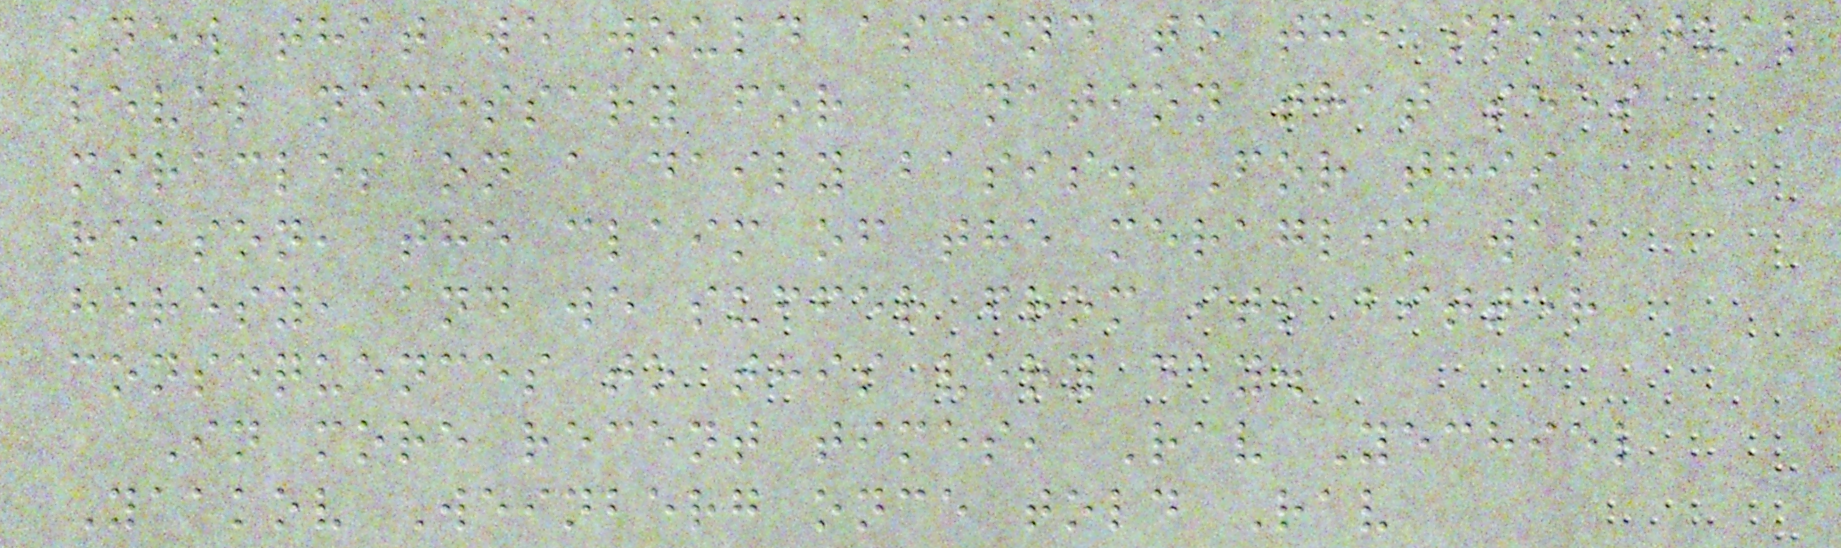knew that we would ascend to the spiritual
level necessary for a nation that sees
miracles on a daily basis. For this
reason, the claim of the meraglim was
heresy, and we suffer from its bitter
consequences to this very day.
In more recent times, Rav Yechiel
Yaakov Weinberg once told Rav
